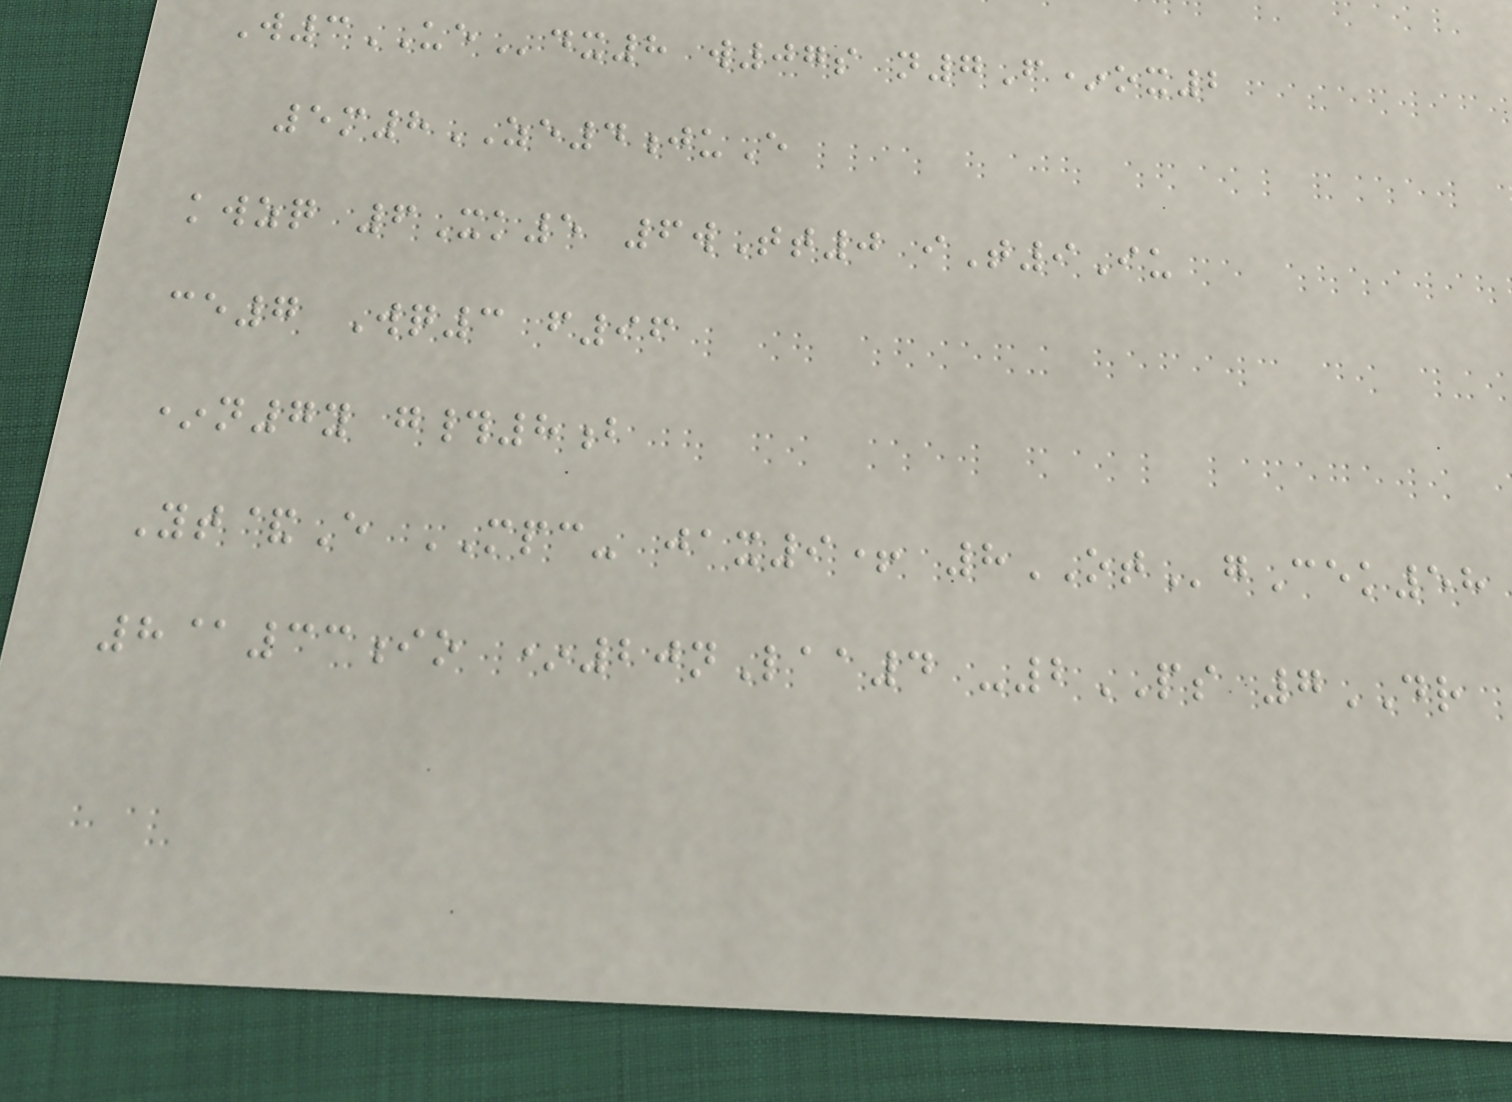W3UEdx8 w07s n7F*ox2
5m8ZE4juE
kwzq 6Xk5 6wTt0 iT9Iu
ce7 Wq3 f96
*n7y g#8b
Yt&E MPC- jax9+ 8OTgCek58
8@33io *20nLaa4 -2PS 7DR
